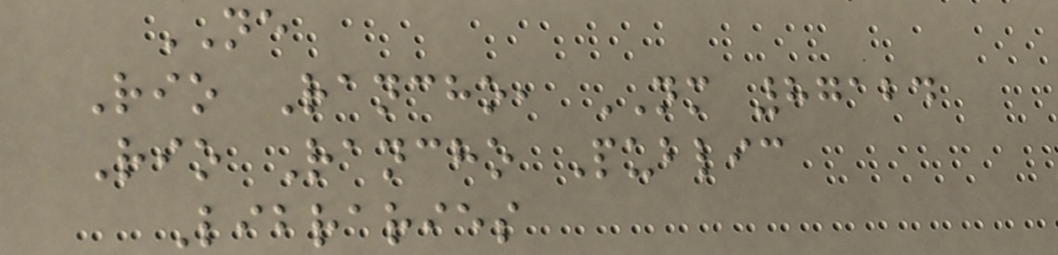NE
Rio Rancho, NM 87124
Rio Rancho Public
Libraries
